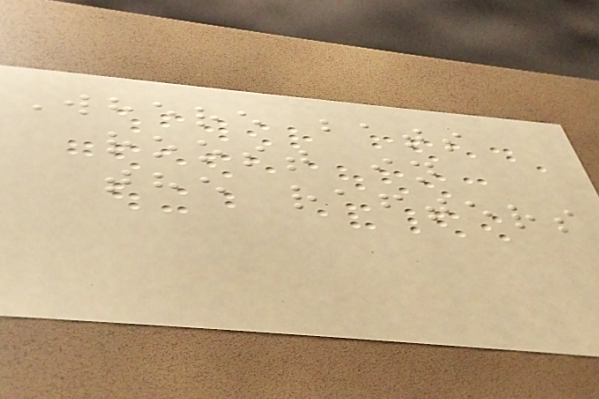Where bats
roost in
the rafters
